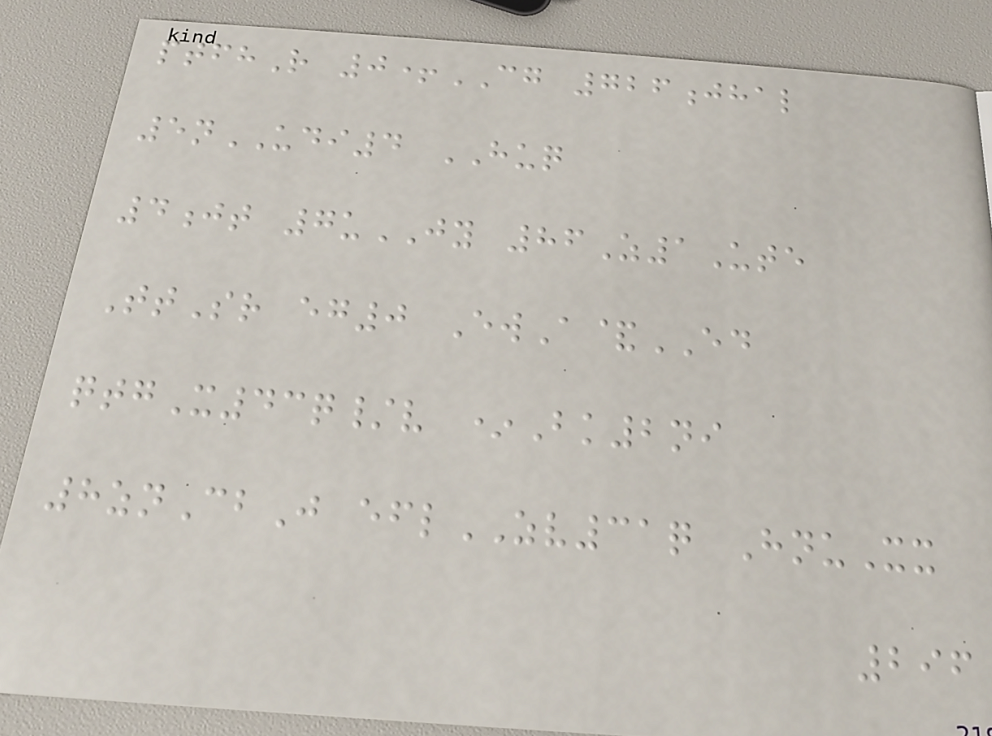ptfhR 0+CG 726jhal
5nUDI4 HUQ
4jt 7uJY 86Z1Ute
TtSr eg0 EwA&ED
qtgX43q/v *Bk2ni
8znCbJ eflZV31q HnuXx
296
